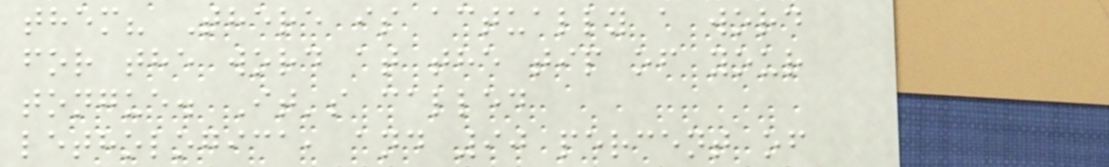them? There is actually a word
for the word at the tip of your
tongue. It's called
lethologica, and 90 percent of
